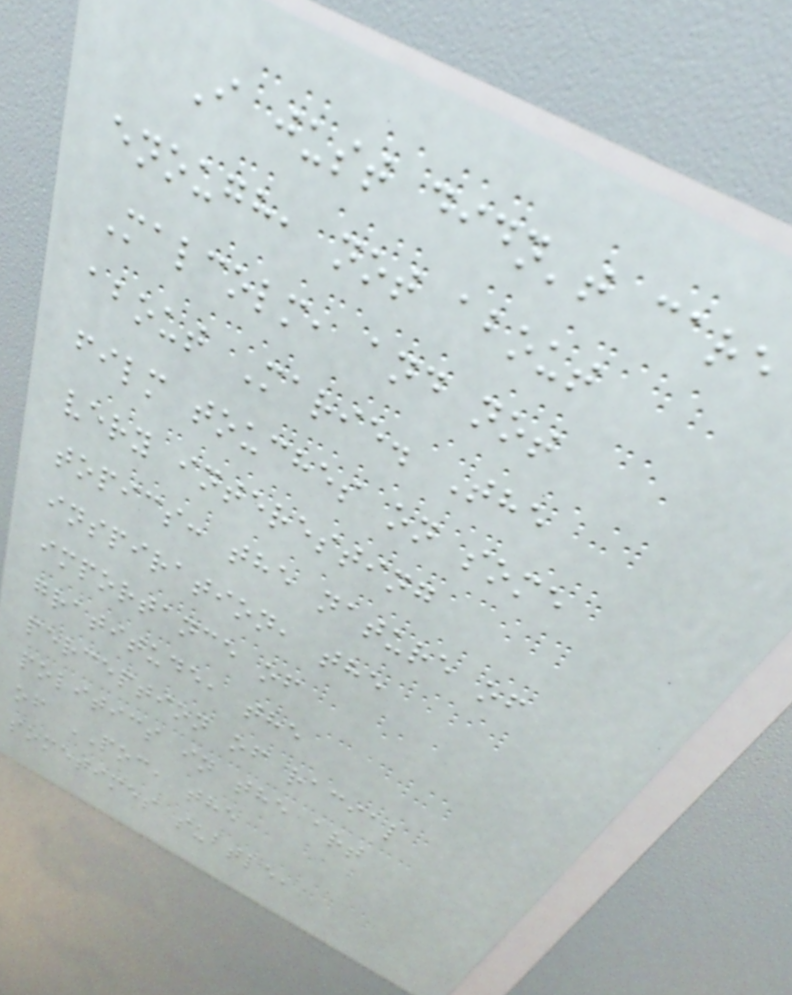I just didn't care
enough, not about
Malcolm, and not
about Marie. The
film touches on some
very interesting
topics: the nature of
inspiration, the
importance of
gratitude, the
perception of racial
politics in the art
of POC, the
sometimes subtle,
